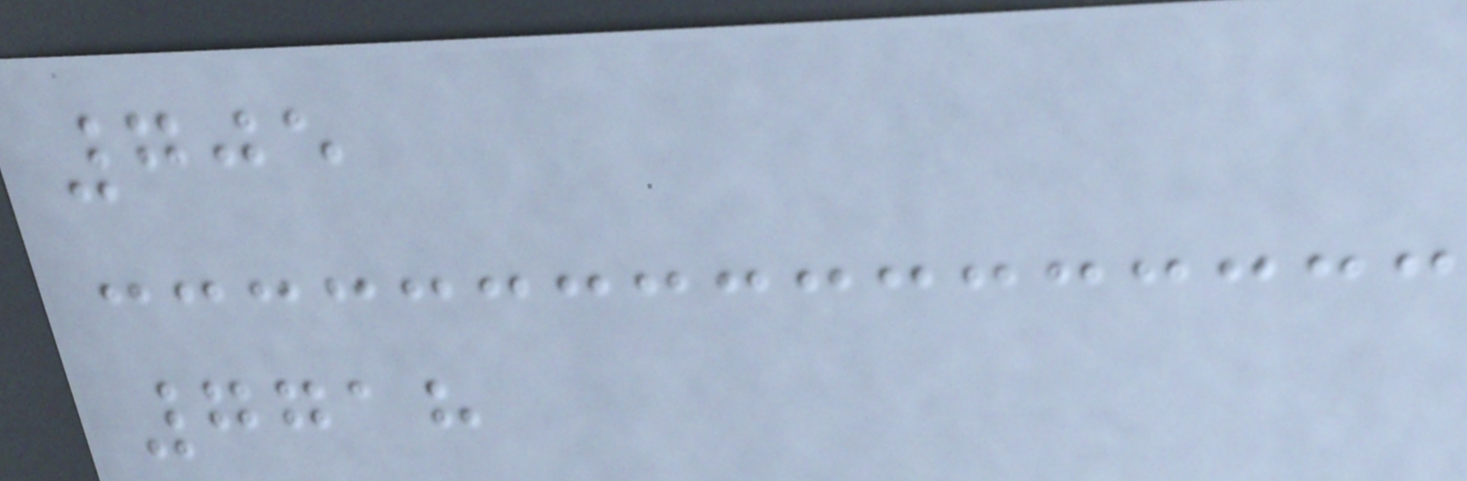705
7718
